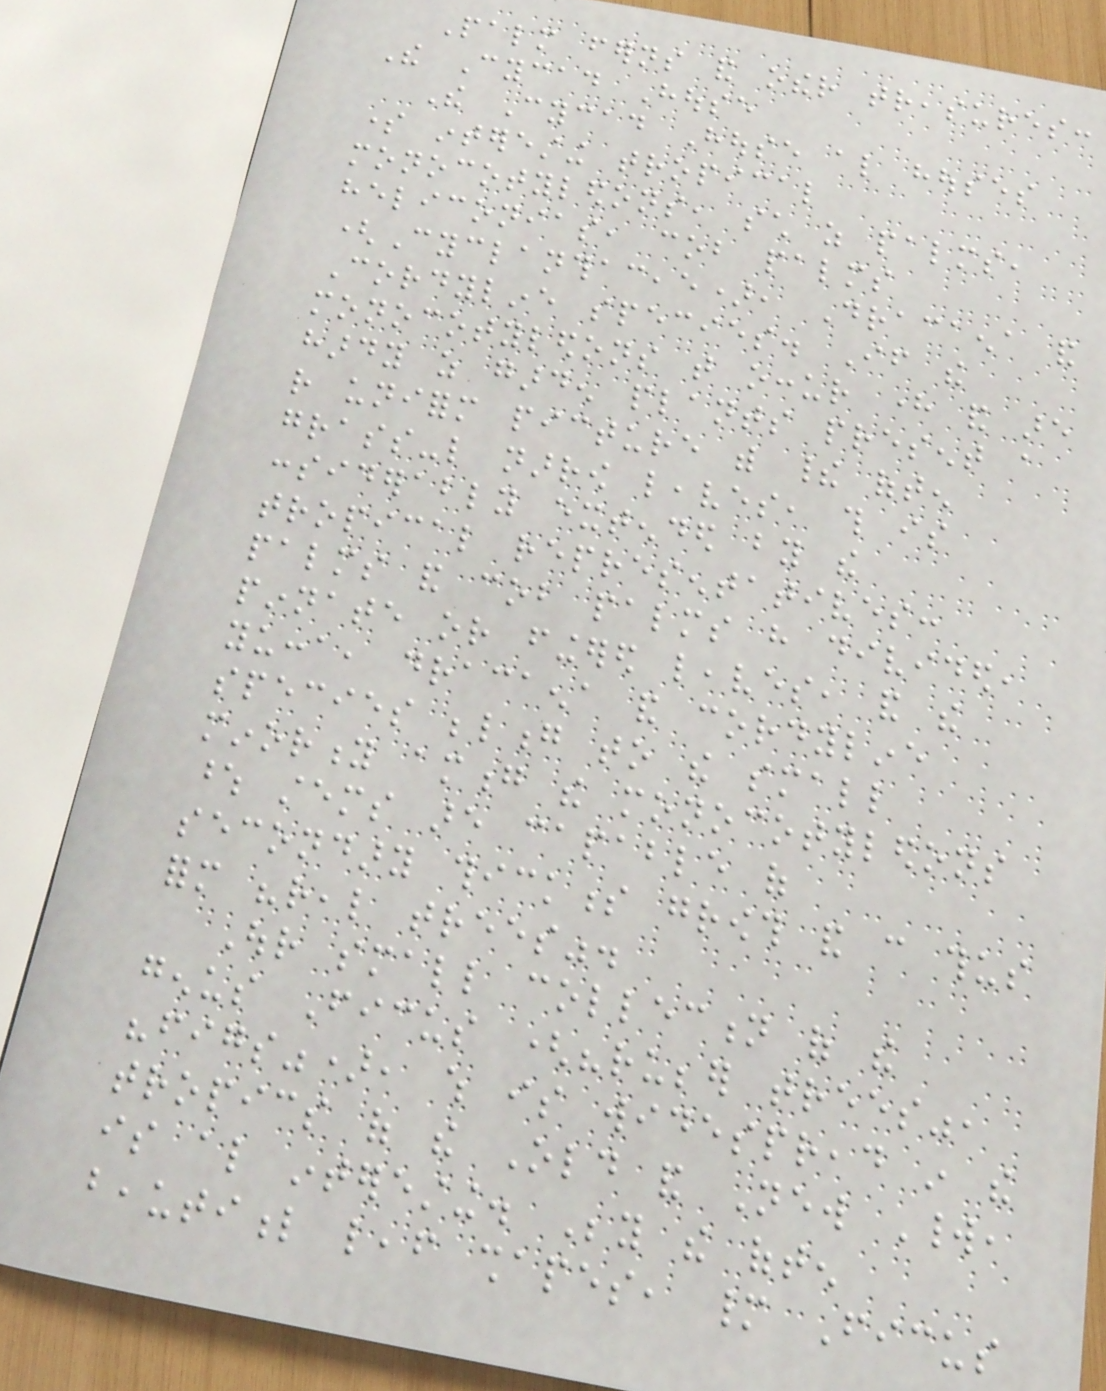Palm ferns and other treasures:
The Cycad House
The Cycad House also houses
some interesting tropical
monocotyledons, such as palms,
heliconias, cob palms
(Cyclanthaceae), Dracaena and
Cordyline species. If the
monocotyledons that occur here and are
hardy as garden plants present a
rather uniform picture with their often
grass-like narrow leaves, this is
considerably extended by the
tropical representatives:
palms and cob palms have divided,
pinnate or fingered leaves, and the
yucca, dracaena and cordyline
species belong to the small
minority among the monocotyledons
whose stems are capable of
secondary thickness growth and can thus
form "real trees".
Our small collection of the
genus Ficus ("rubber trees",
"figs"), which is widespread in the
tropics of the Old and New World,
is also interesting. Beyond the often
beautiful leaf shapes, many Ficus
